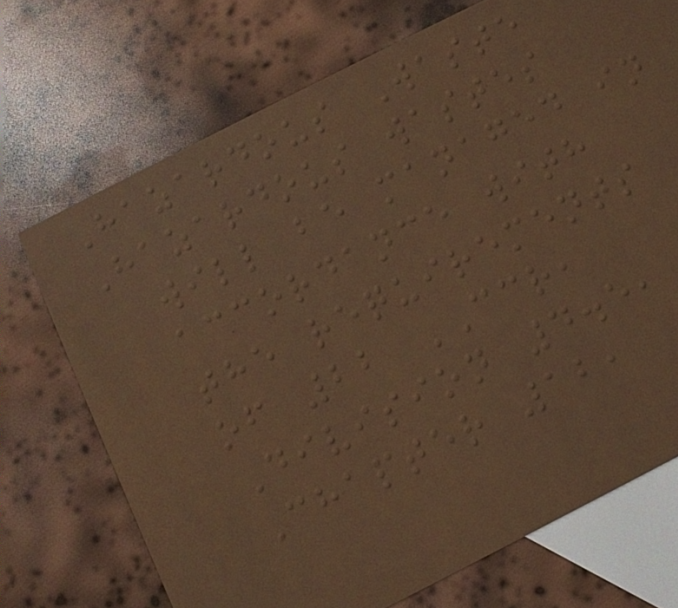Hazardous Waste
Hazardous wastes
will be managed in
accordance with
the requirements
of 22 CCR,
Division 4.5,
Chapter 12,
